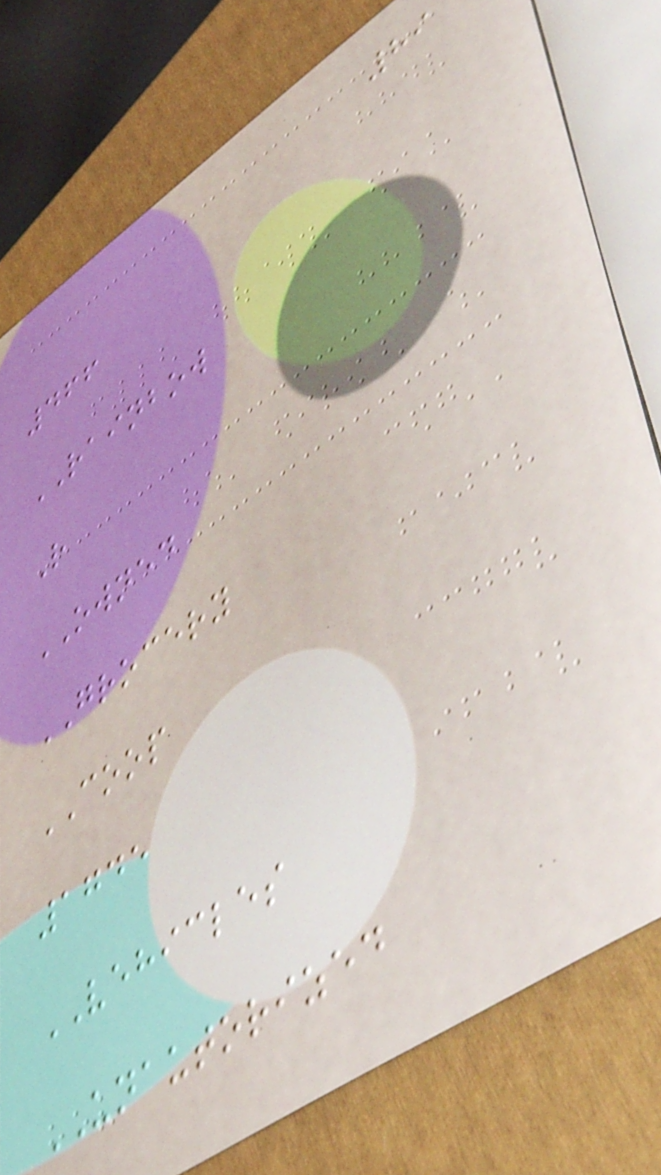89
466
RAINBOW
R
OWNED
GROCERY
COOP
1745
VEHICLES
UNAUTORIZED
